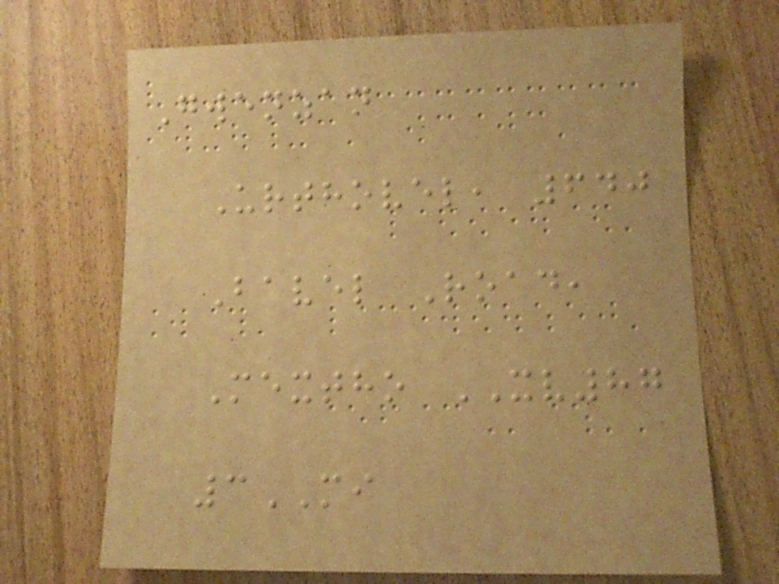Gwenzan
Urthovel, 640
Bavel Road,
Mextho XV87
3MI
